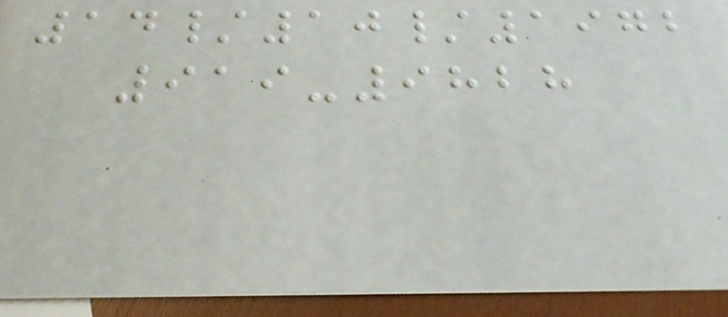14/10/1972
919-9828
